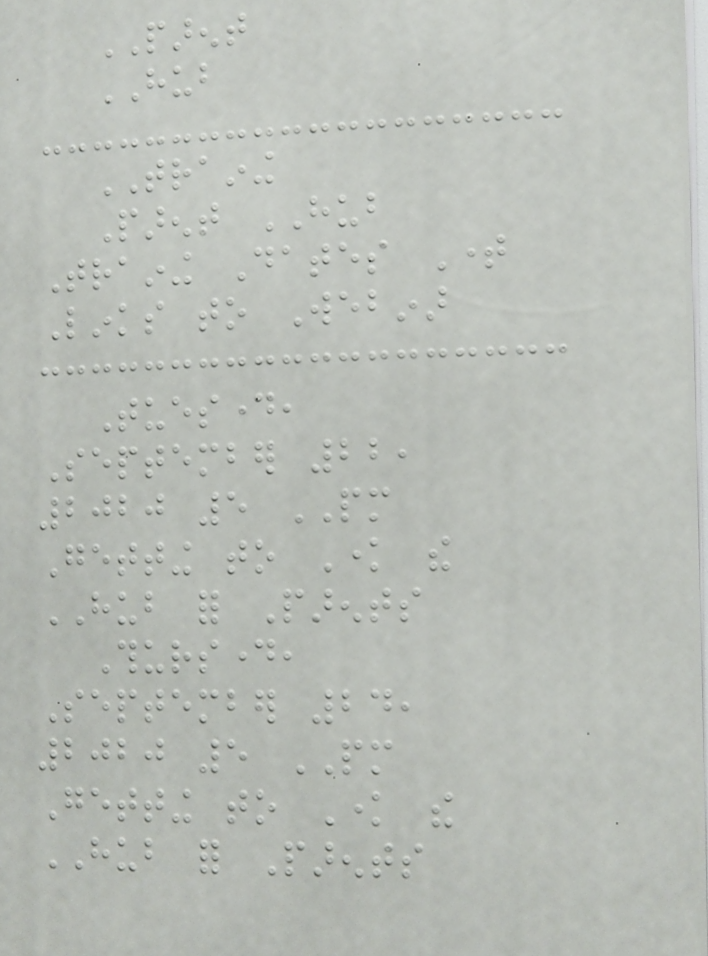PARENT
HUB
TRAINING
Parent HUB
Training Dates Time
Links to Webinar
Tuesday,
September 22,
2020 5 PM
Getting to Know the
HUB for Parents
Thursday,
September 24,
2020 5 PM
Getting to Know the
HUB for Parents
